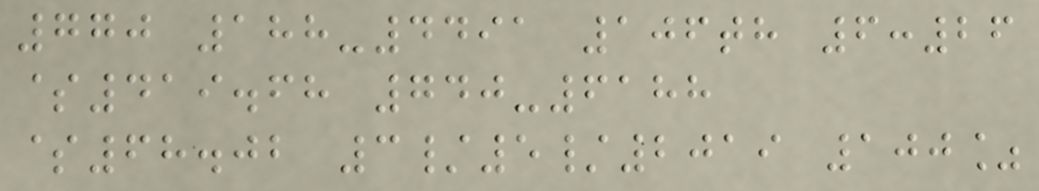770 188-4491 106th 6:26
$419.68 740-6188
$68.02 3/5/2019 100%
